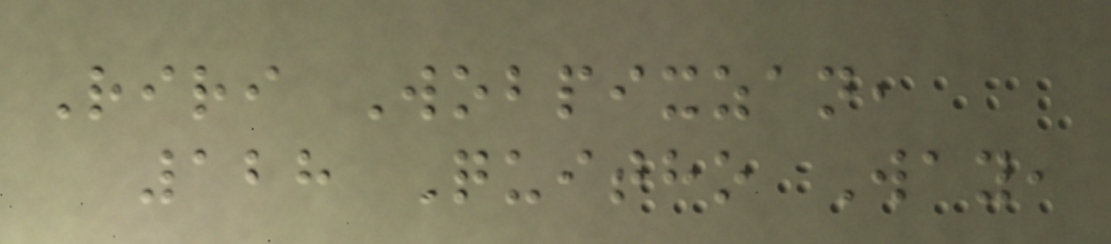Riri Wobpixzan,
128 Quitho Way,
